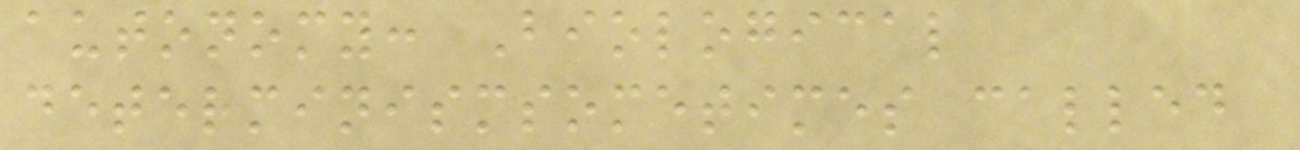autonomy: Biological
determinismsometimes called
